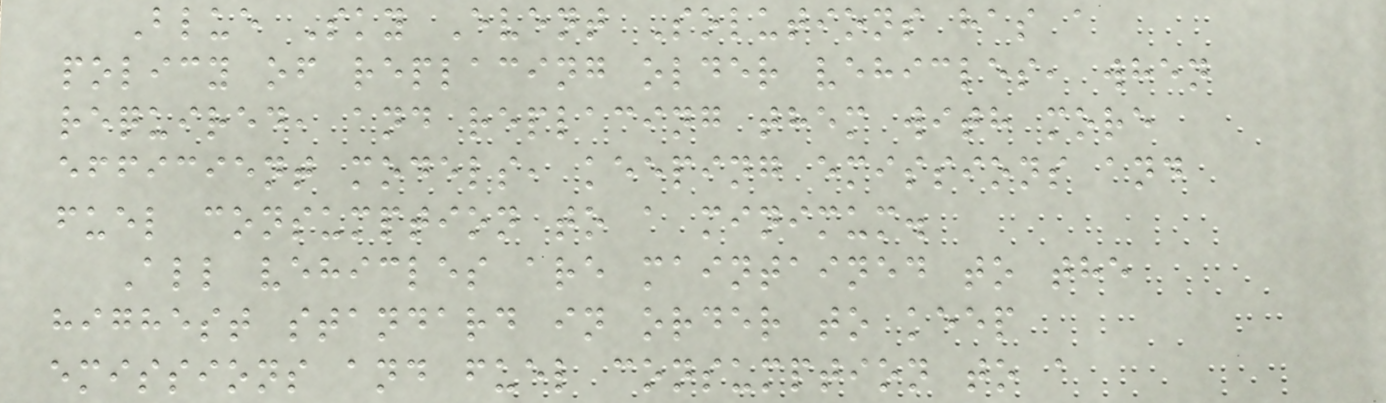Blue Sky Event Solutions has a
policy of replacing older vehicles, when
required, and replacing them with more
efficient models, keeping emissions and
fuel consumption to a minimum.
All vehicles are maintained to the
highest standard in order to keep
emissions and fuel consumption to a
